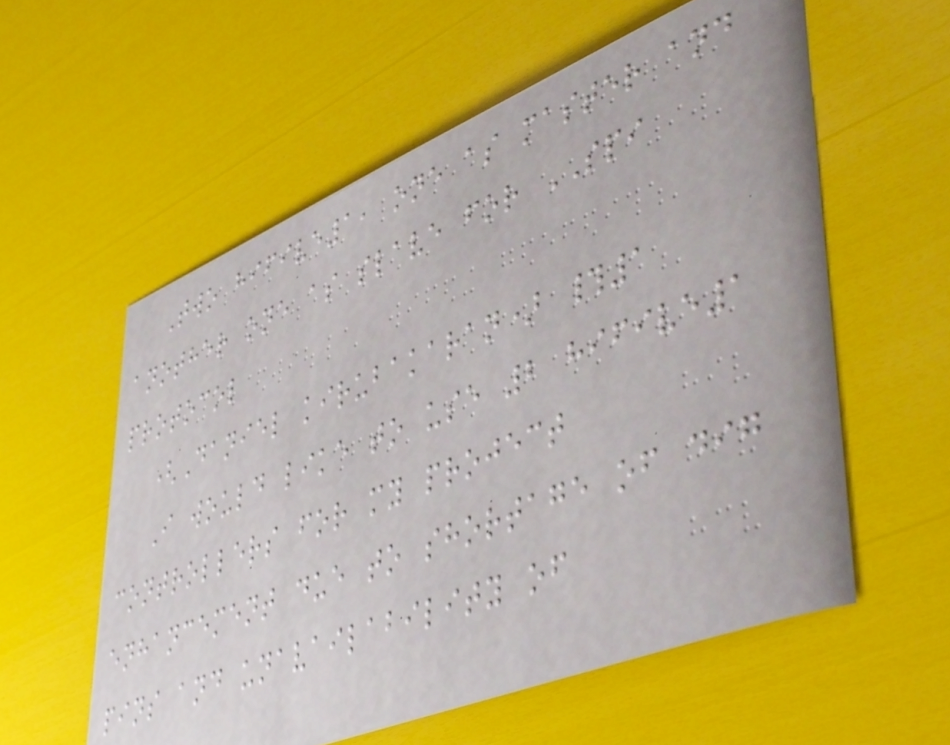Two hifive1, one as master and
another one as slave for SPI
protocol
(Daniel kirubakaran) #1
I would like to use 2 hifive1
controllers for my project
enhancement due to shortage of dig
pins and unavailability of
